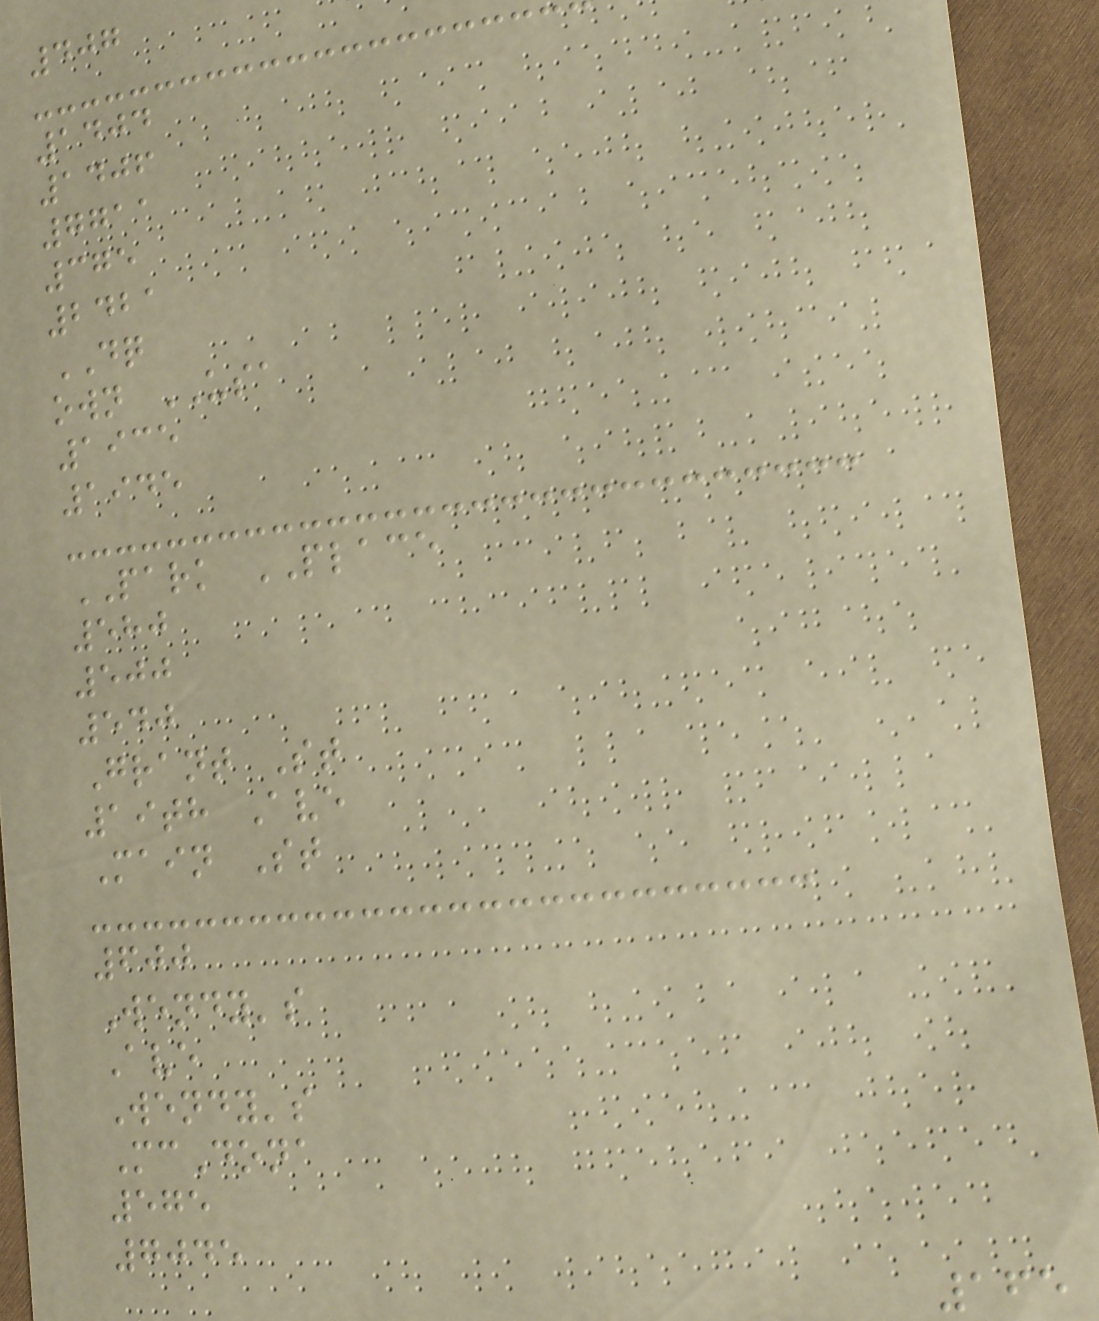407
1404
1406
7711
375
2421
DQ
own USA
1935
1945
PARK PLACE
580
500
540
Grant St
19th Ave
Main St
600
Wendy's
Ave
Wendy's
McDona
575
7045
165
